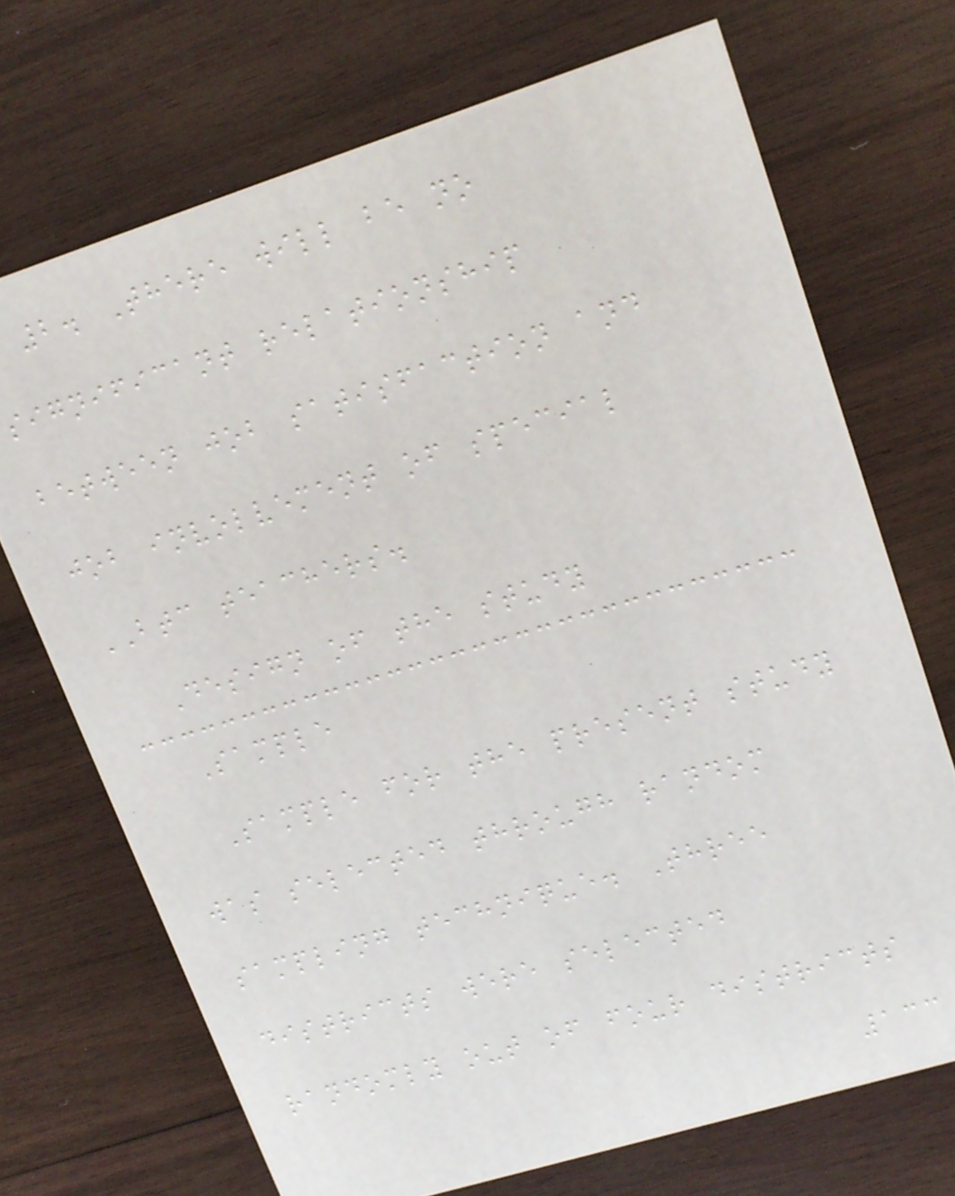2. There will be no
significant relationship
between job satisfaction and
job involvement of special
BTC teachers.
Design of the study
Sample
Sample for the present study
was selected through random
sampling technique. Three
districts were selected
randomly out of four districts
133
